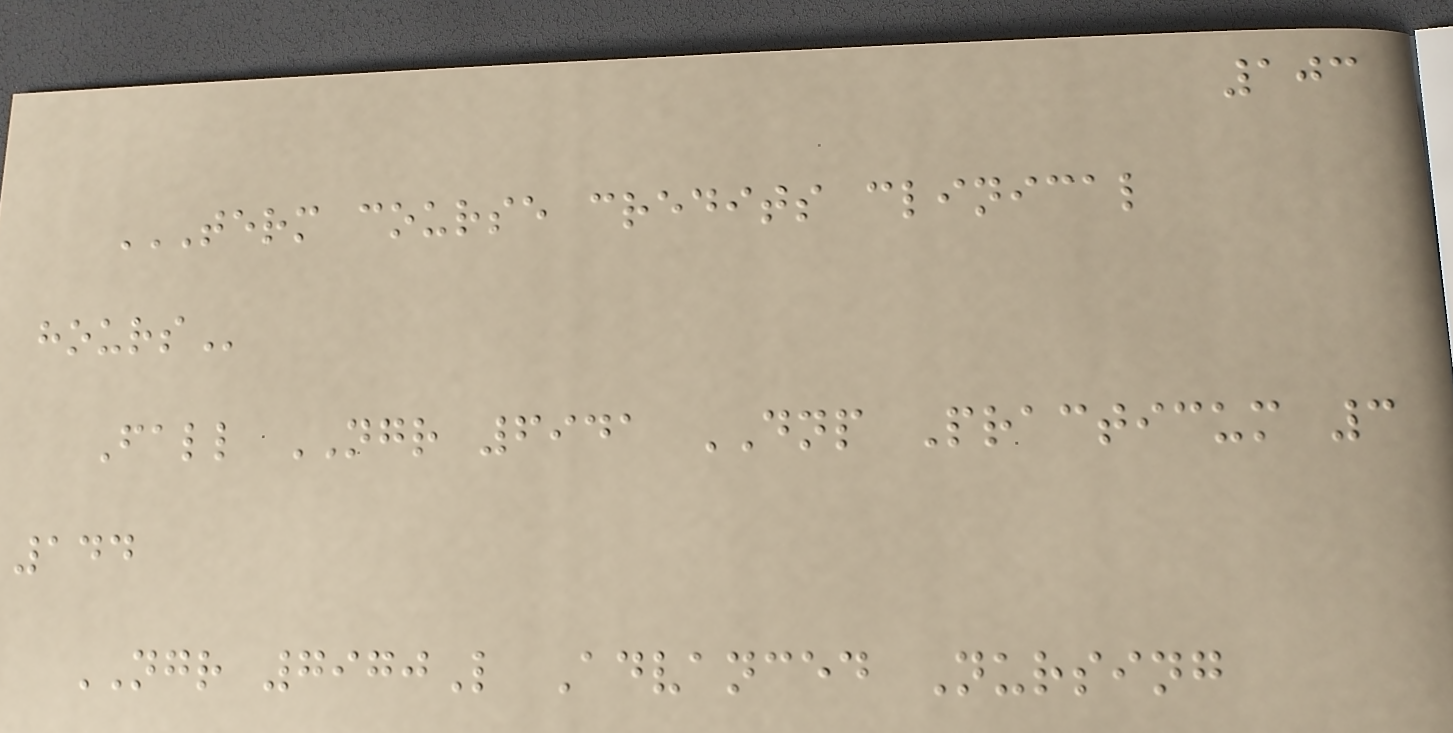103
TERM COURSE CREDITS CLINICAL
HOURS
Fall NGR 6941 DNP Practicum 3
144
NGR 7970L Advanced Nursing
